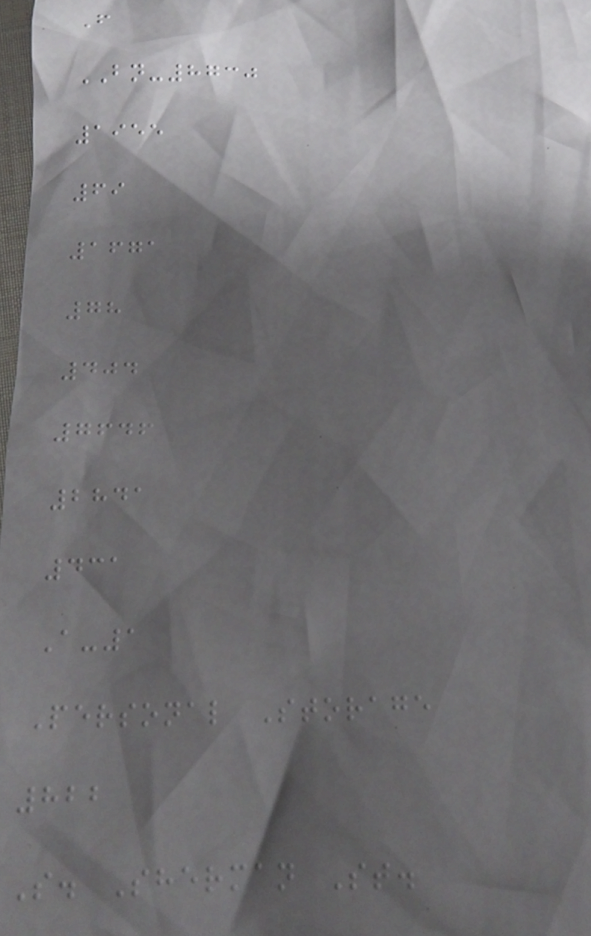F
BN-8730
1955
69
1671
78
404
7646
2841
431
A-1
Personal Storage
822
S. Sherman St.
